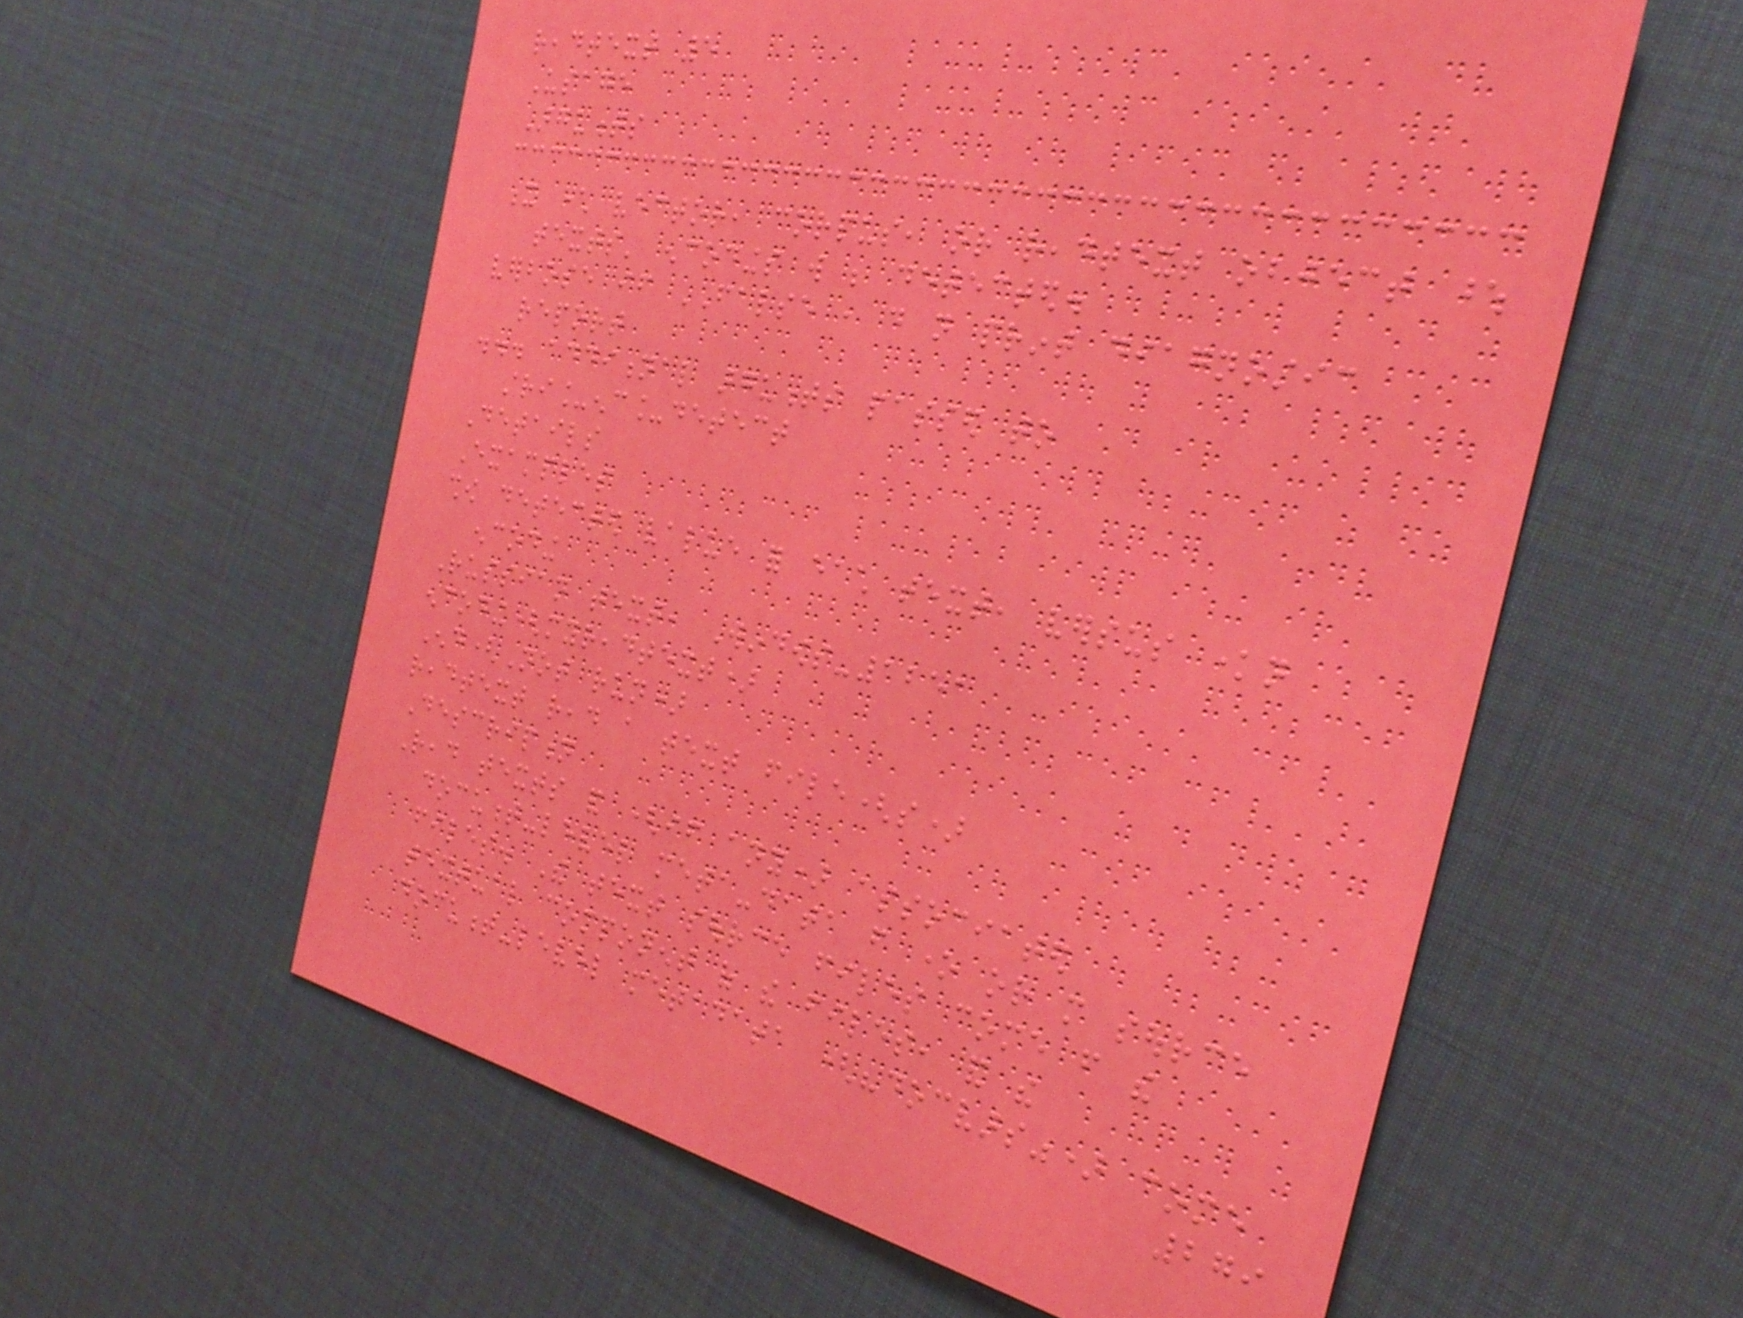readtext 5
Usage
Arguments
x character vector, corpus, or readtext object whose
texts' encodings will be detected.
verbose if FALSE , do not print diagnostic
report
... additional arguments passed to
stri_enc_detect
Details
Examples
show detected value for each text, versus known
encoding
Russian text, Windows-1251
encoding(myreadtext)
End(Not run)
readtext read a text file(s)
Description
Read texts and (if any) associated
document-level meta-data from one or more source
files. The text source files come from the
textual component of the files, and the
document-level metadata ("docvars") come
279
